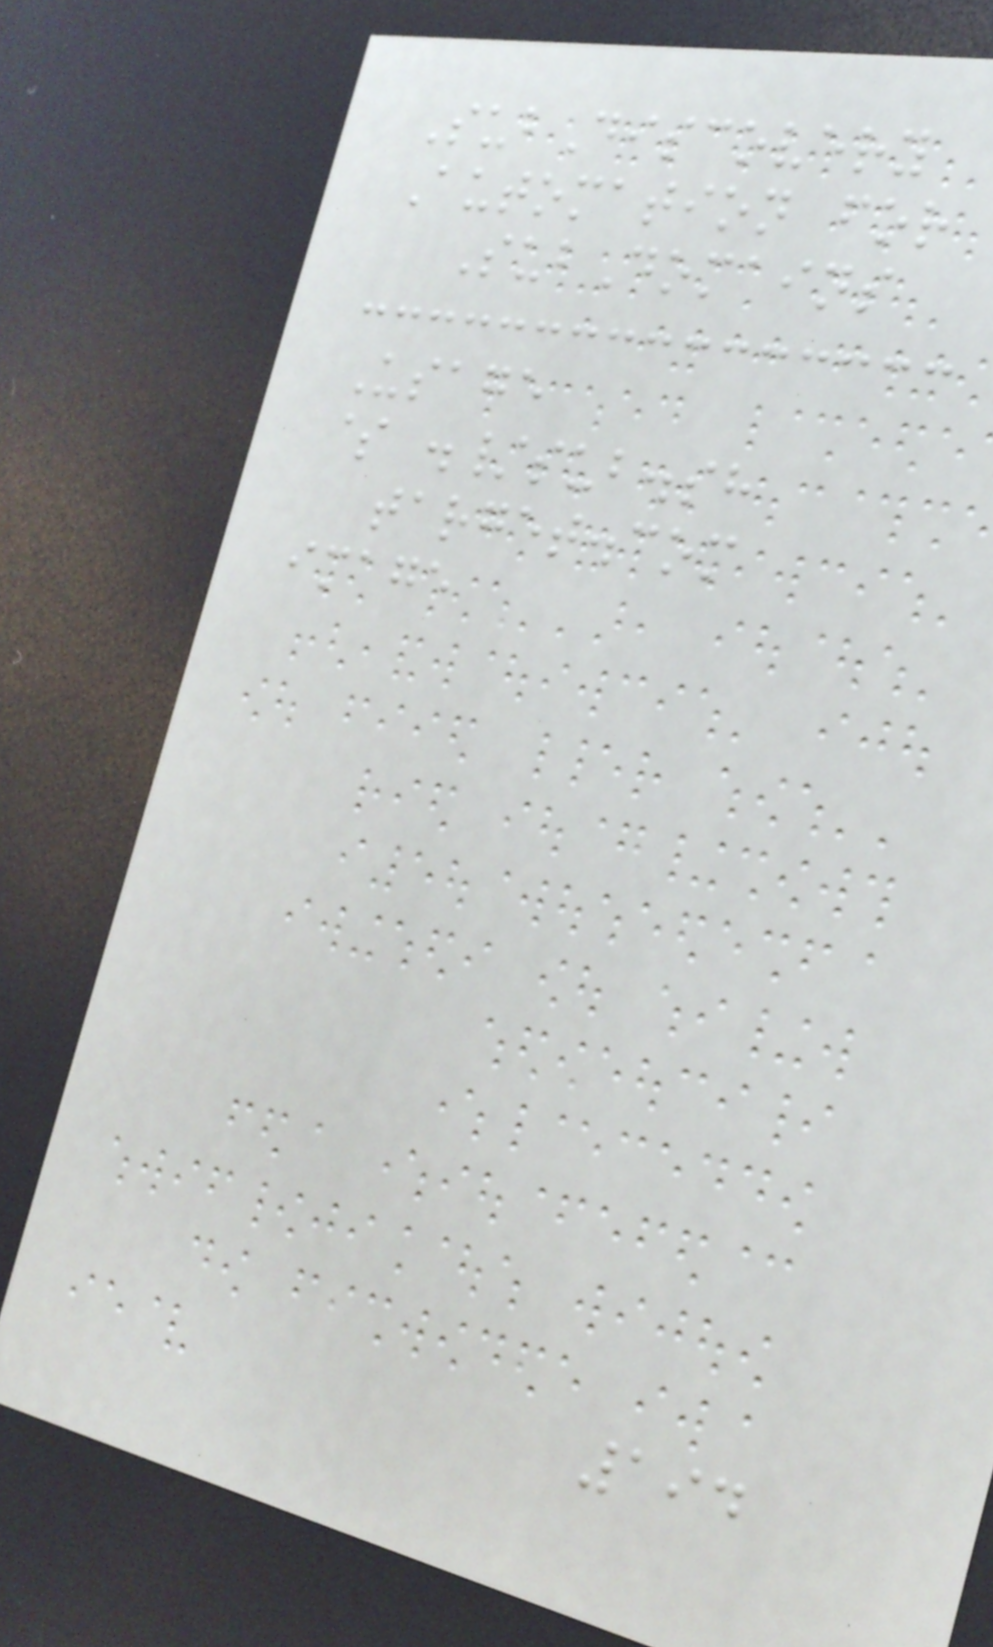SubDiscovery
Automation for
SubDomains
Usage
$ ./sub.sh
target.com
image
194
